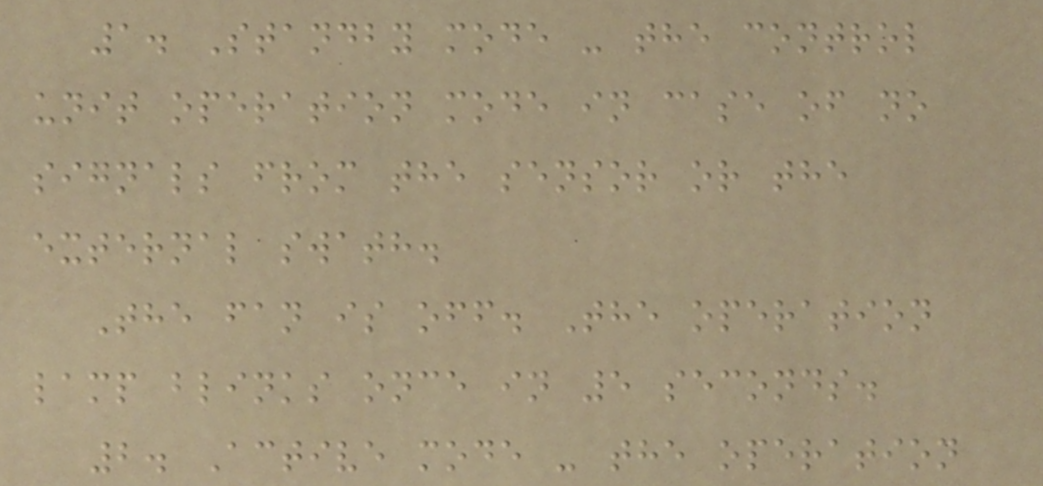1. Standby mode - the control
unit operation mode in case of no
signals from the sensor or the
external swath.
The fan is off. The operation
lamp blinks once in 5 seconds.
2. Active mode - the operation
